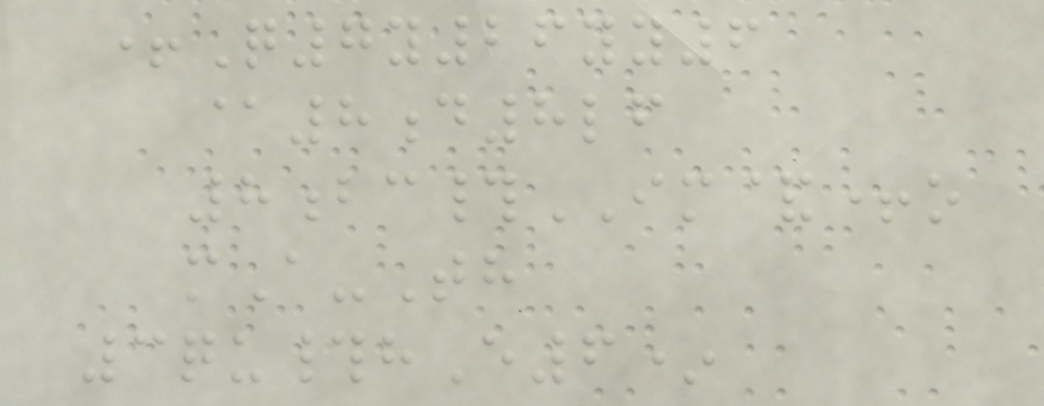+Q7y26yy6
@8d8lf
8bc#IM&+o
mA-Th
3qu#hE6*
